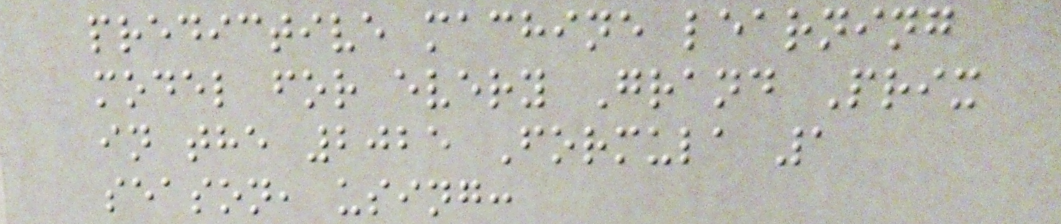predictive machine learning
model for every Grand Prix
in the 2025 Formula 1
season, using:
